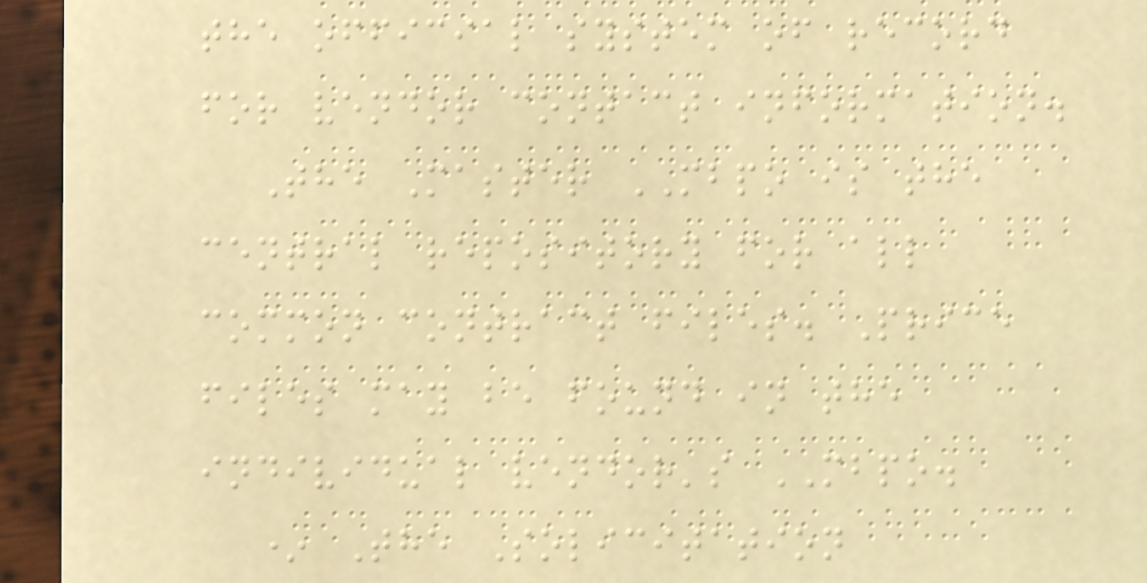the official system of record
for vendor contact information.
The Master MBPO is the
central repository for all
common contract files. Price
files may be found in the
individual vendor's MBPO.
* The Solicitation
